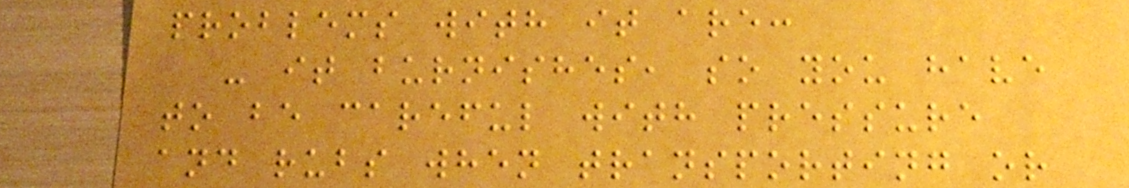problems with it are:
- it burnishes, so you have
to be careful with pressure
and rubs when transporting or
